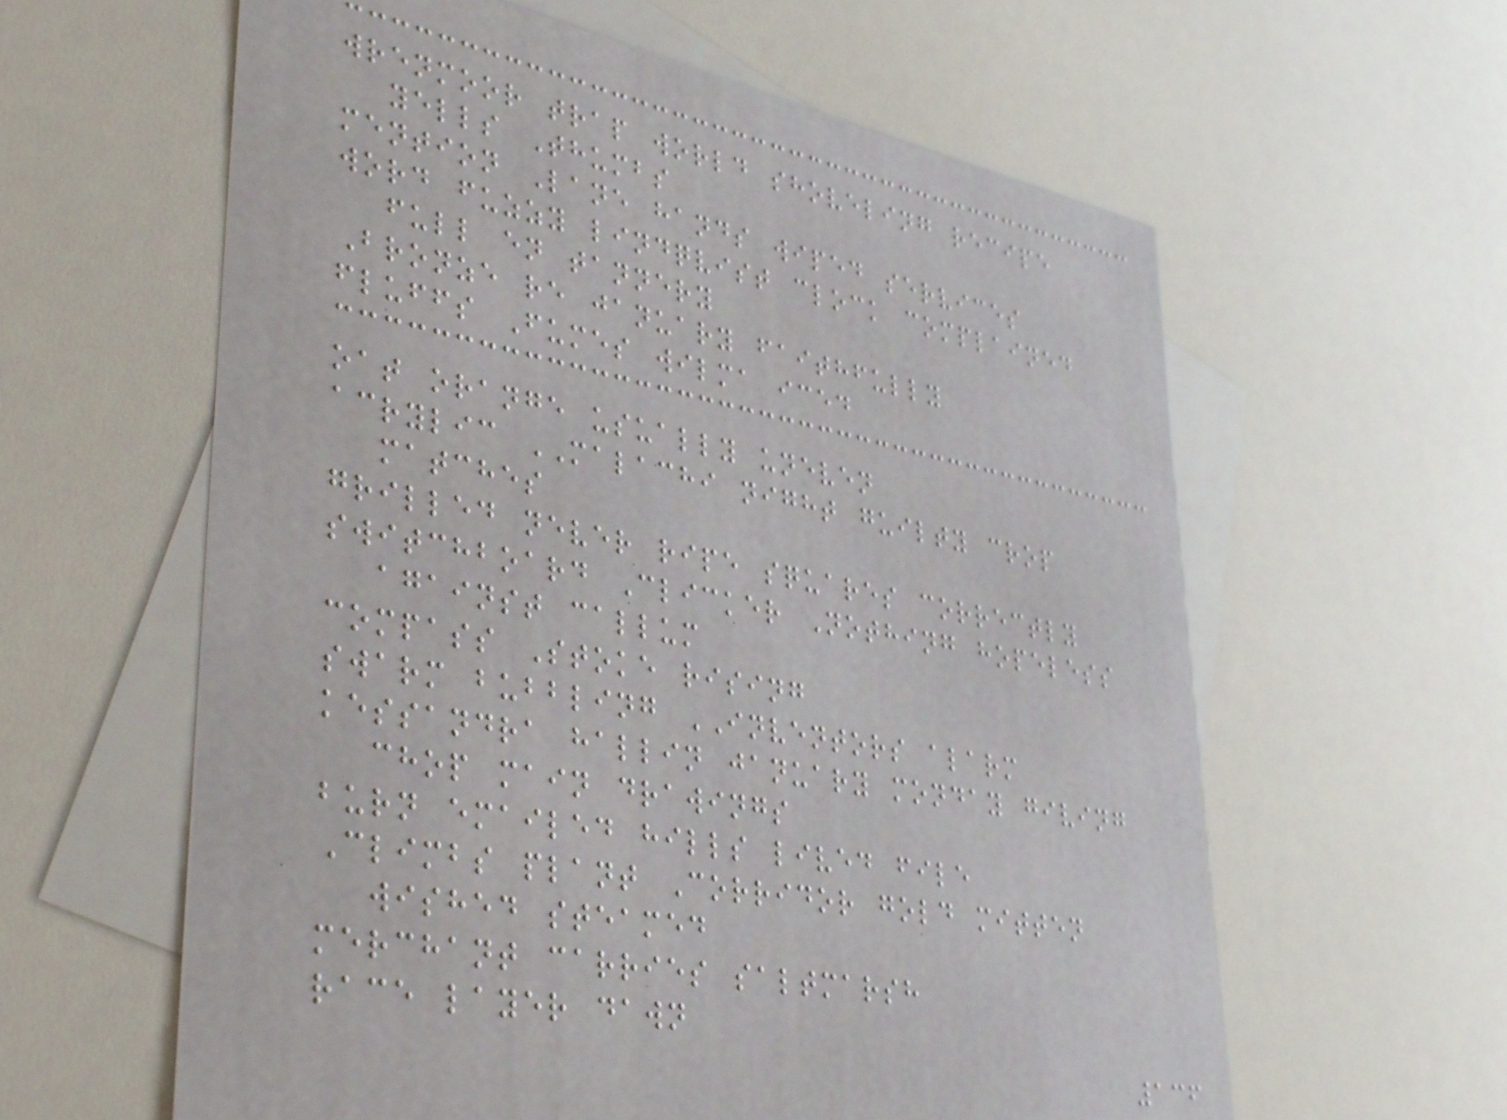wrenmoor trap world shoveling recipe
yells Thumbs
mention Lane hands wiped services
word fuzzy lindqvist clock complained
full en tannery
Bronze re january faithfully
fluffs Fumes wilma iced
oat orange usually uneven
acrylic MALACHI night guilty crop
matches
grilled never ripe squares correctly
switchboard Clicker Nothing hopeless
against callum
compass Stoke rising
swarm bubbling INVENTORS alarm
kessandra hallin january monday giving
chop main drawings
burn emailed hills lived file
Climbs plant Corridor gold mitten
wished steamed
merchant carries saltmarsh
race layer dawn
136
